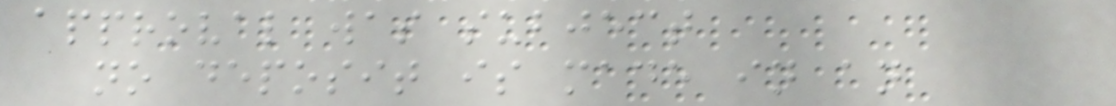approval was subject
no deposit is made in an
